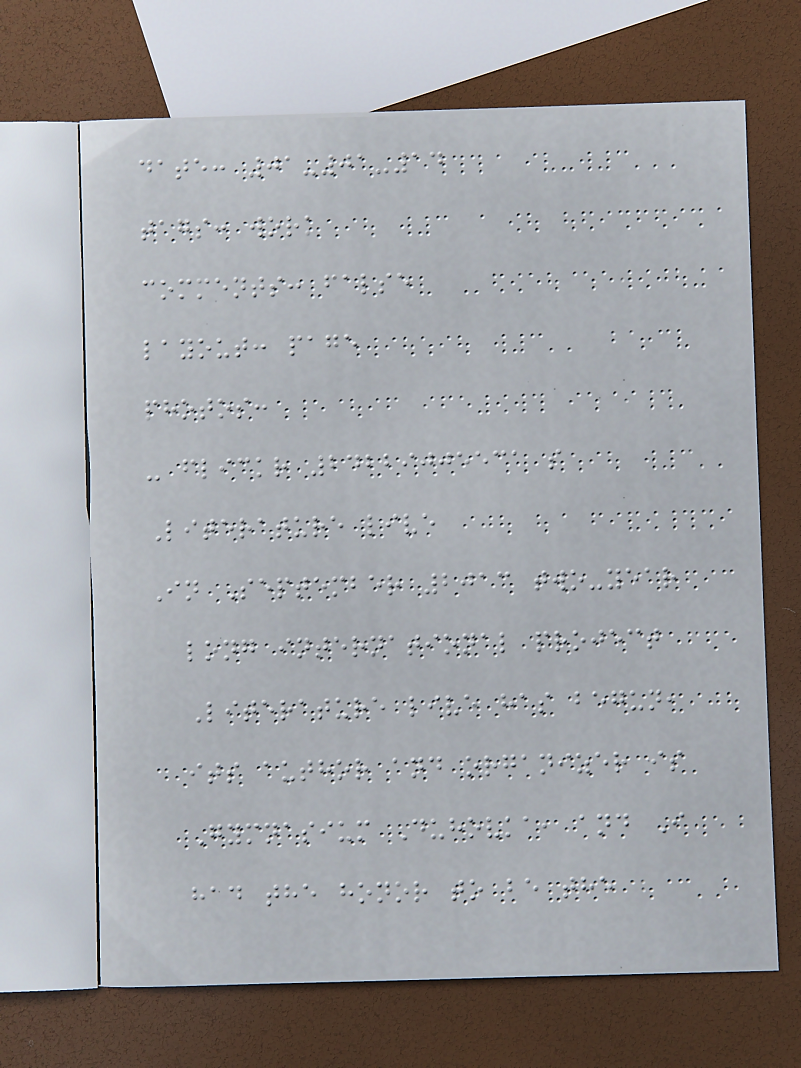date: 01-01-14
tags: work
comments: false
layout: page
photos:
- flickr 24229005531 s
Literature live
In September 2013 two-year
long international project
Literature live has begun,
its author and organizer is
Gymnasium Duhovka, and I
had the honor to be the
